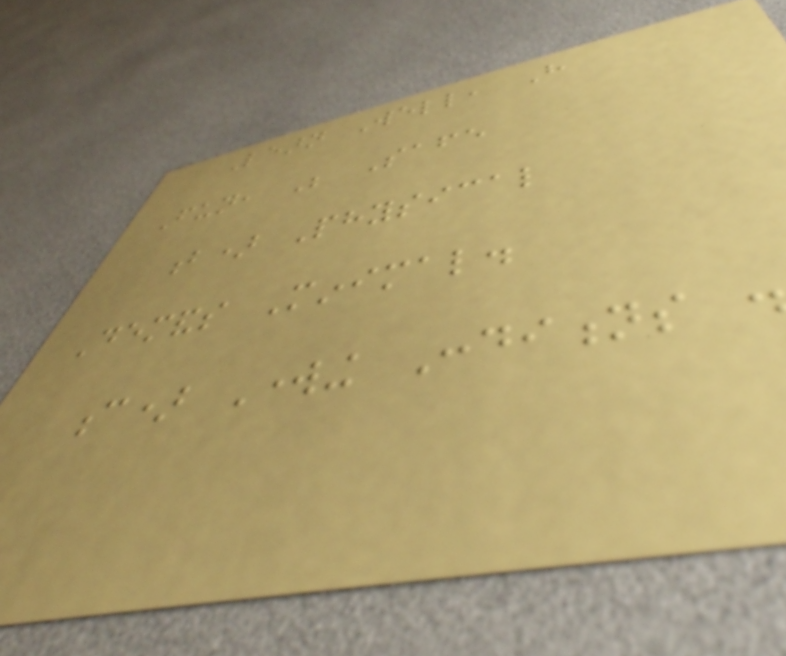Learn Well, Have
Fun, Be Safe
b) Physical
Demands Minimal.
c) Working Conditions .
